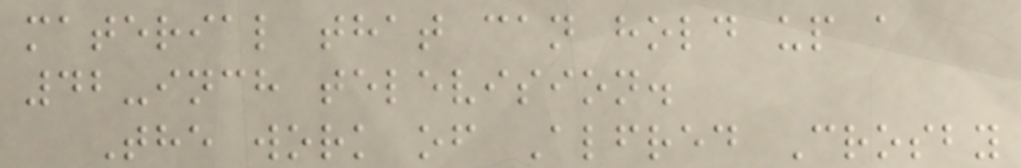material that can hold up a
42-inch television.
The work of Alfred Crosby
